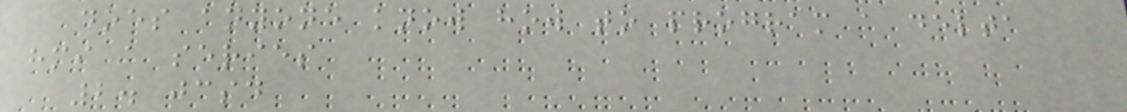does anyone know how to program a delta
hmi a series
2. jcsd
